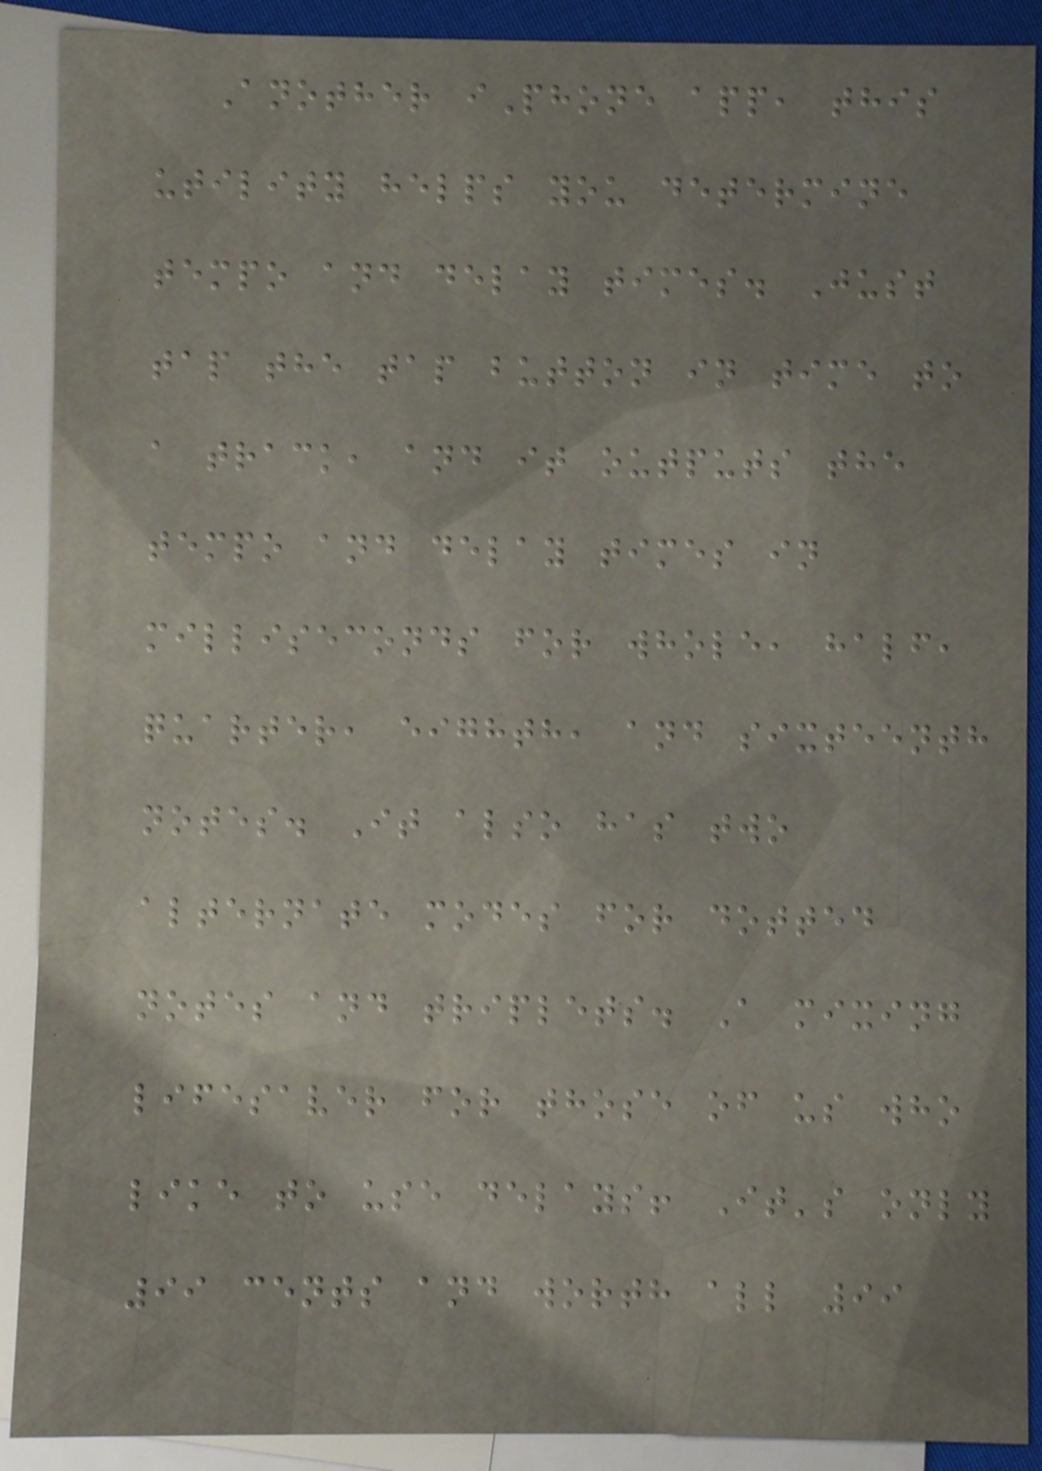Another iPhone app, this
utility helps you determine
tempo and delay times. Just
tap the tap button in time to
a track, and it outputs the
tempo and delay times in
milliseconds for whole, half,
quarter, eighth, and sixteenth
notes. It also has two
alternate modes for dotted
notes and triplets. A mixing
lifesaver for those of us who
like to use delays! It's only
99 cents and worth all 99
